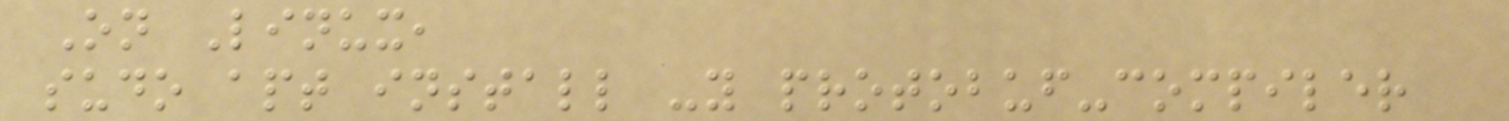On Linux,
sudo apt install -y protobuf-compiler
